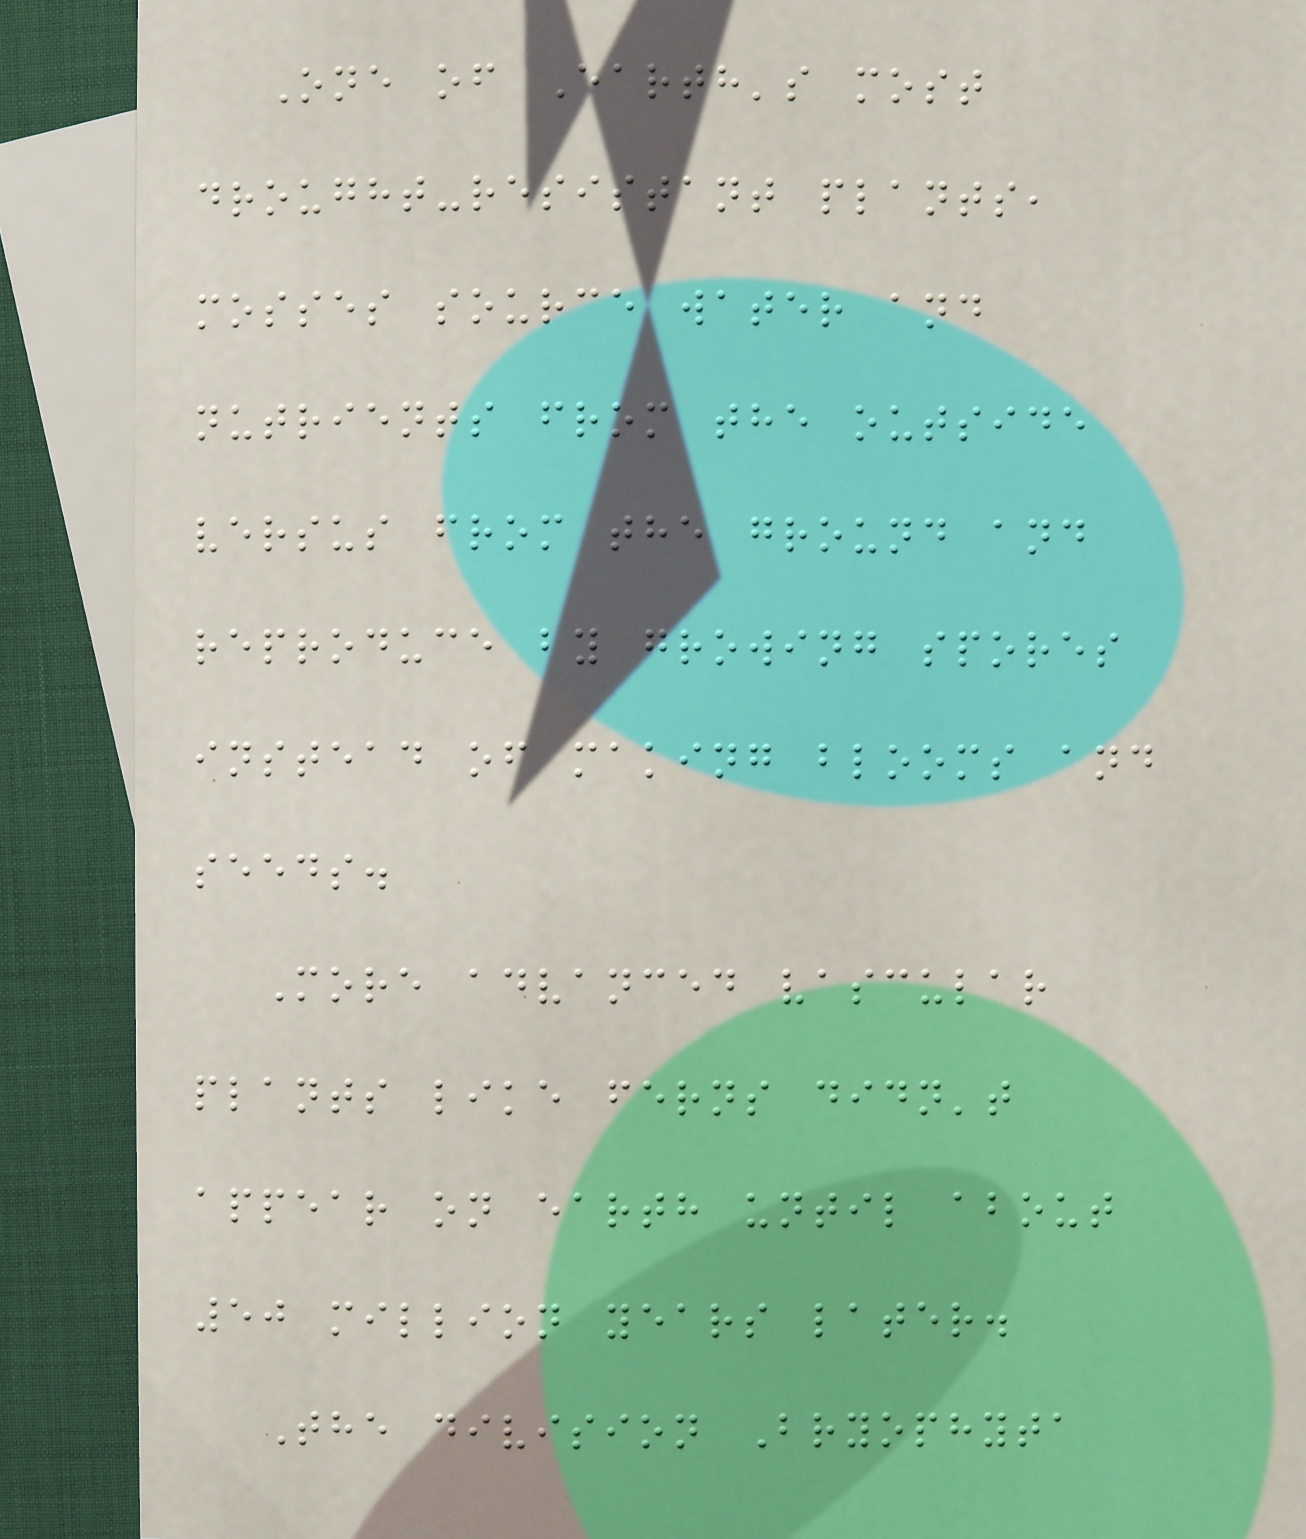One of Earth's most
drought-resistant plants,
mosses source water and
nutrients from the outside
versus from the ground and
reproduce by growing spores
instead of making blooms and
seeds.
More advanced vascular
plants like ferns didn't
appear on earth until about
50 million years later.
The division Bryophyta
